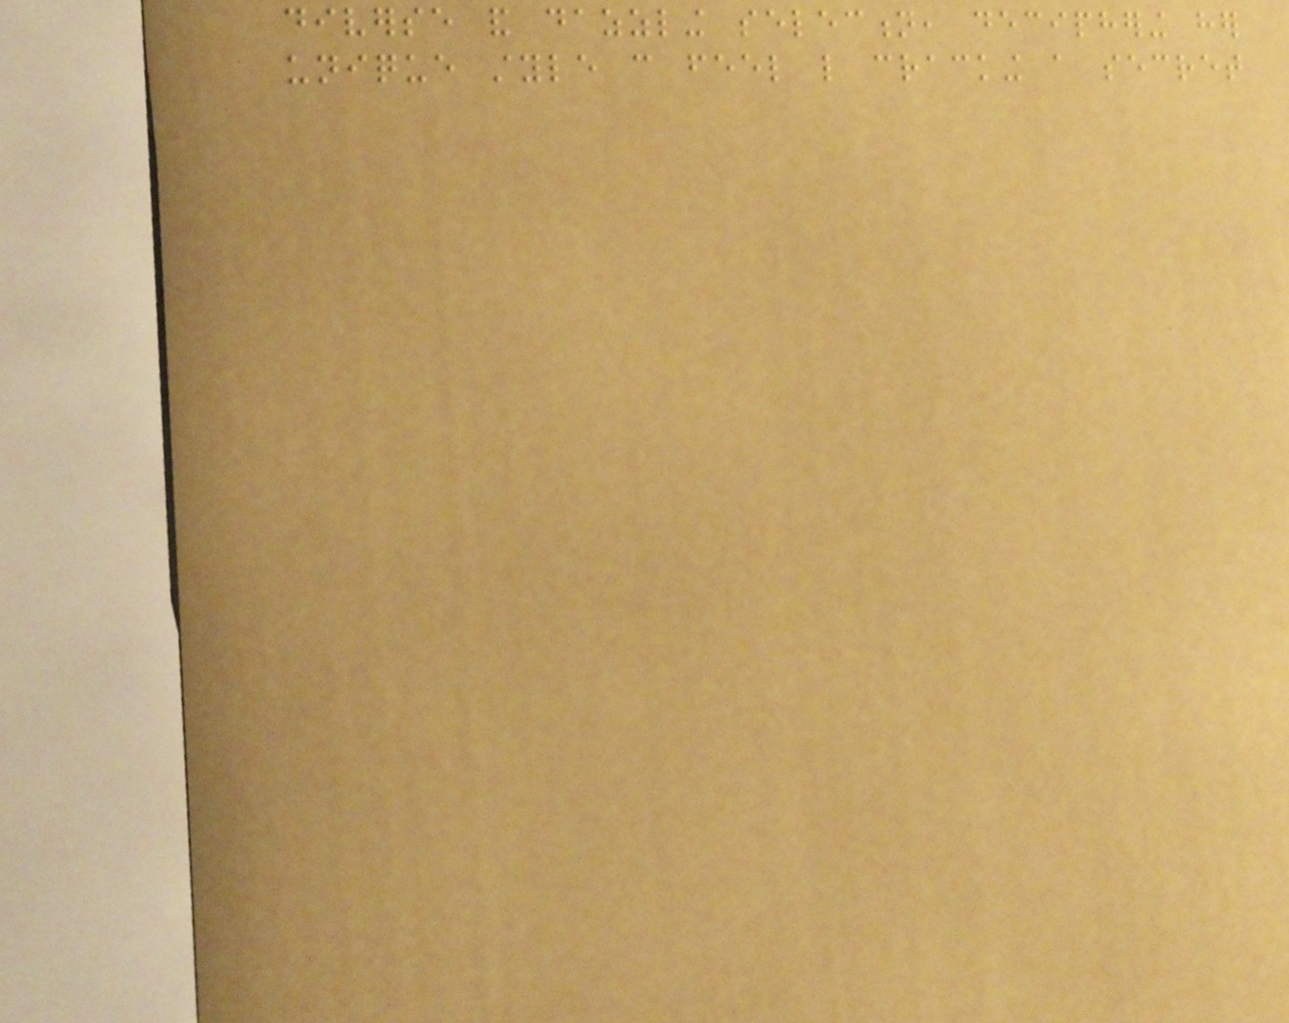diverse and dazzling selection, deciphering her
unique style can feel like cracking a secret
